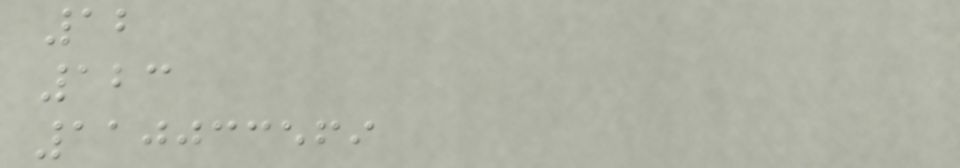12
123
110033569
